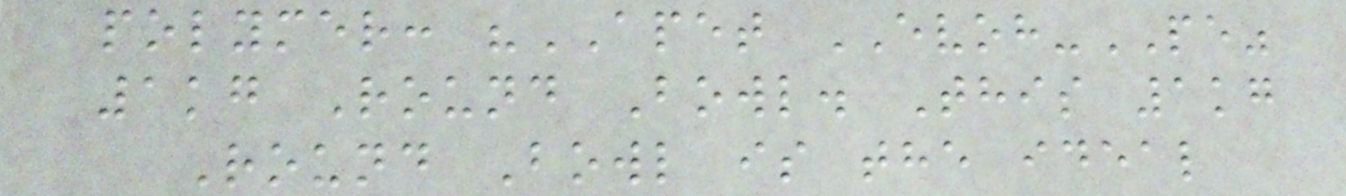polymer: "APET EVOH-PE"
1kg Round Bowl. This 1kg
Round Bowl is the ideal
